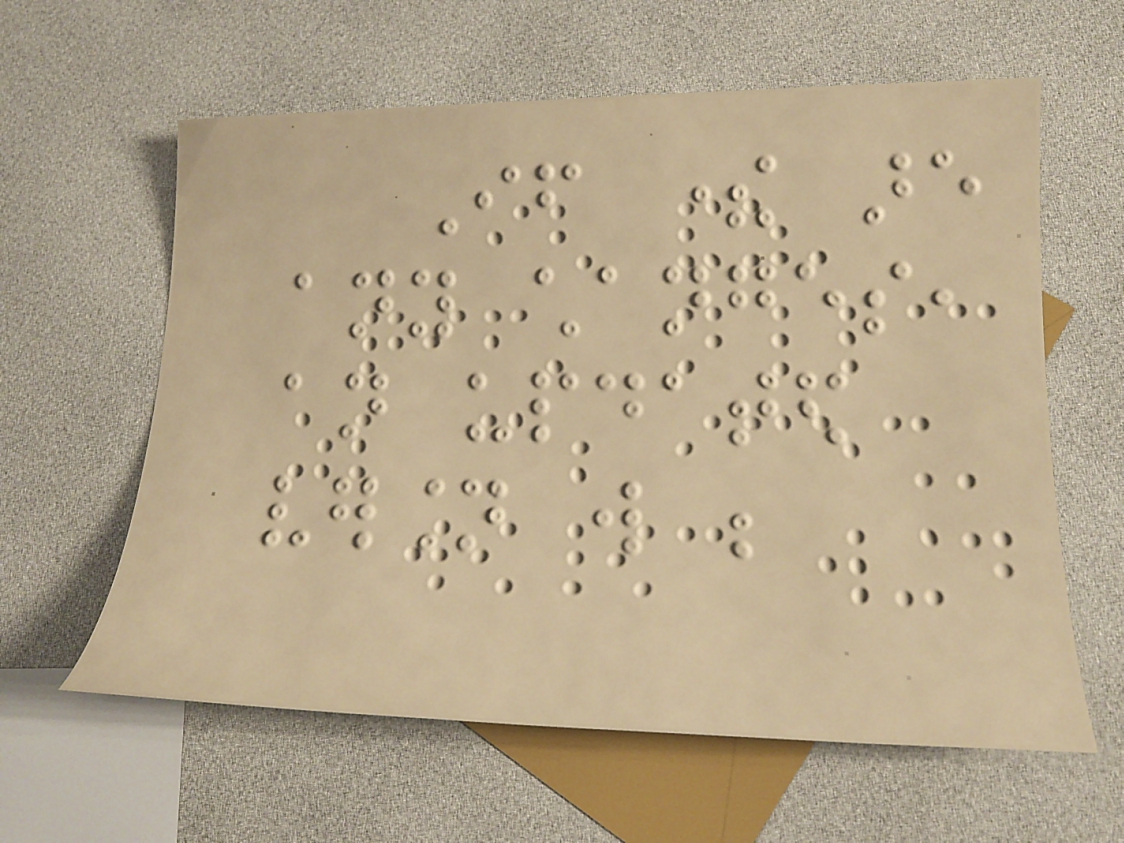If there are
any changes,
an updated
version will be
